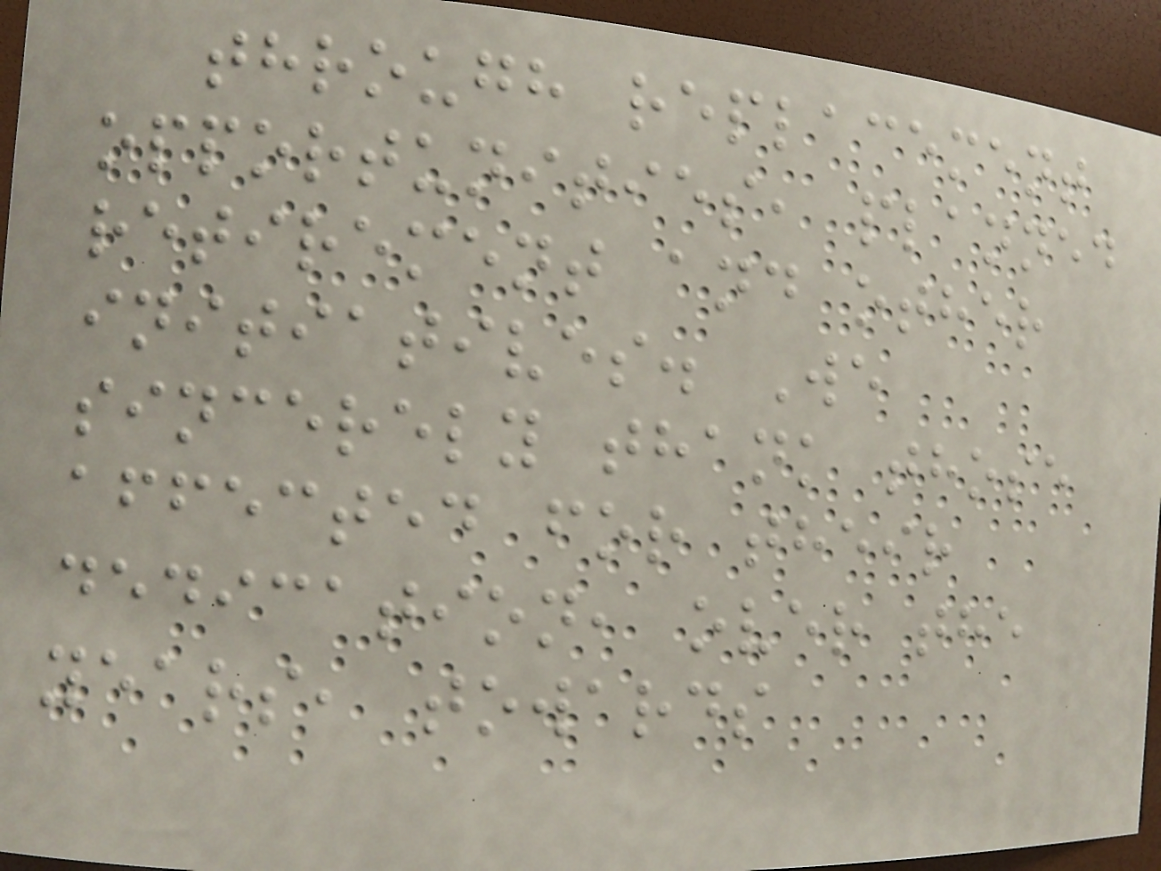through replacement
opportunities, planned
retirement and other
initiatives. We
sincerely thank those
affected for their
dedication, over the
years, towards
